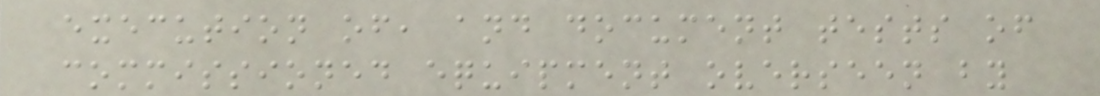execution of, and document tests of
commissioned equipment overseen by
